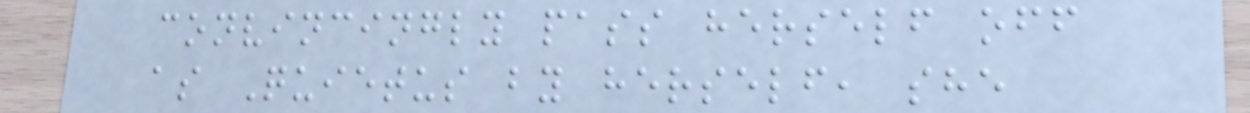convincingly pass herself off
as Quietus by herself, she
